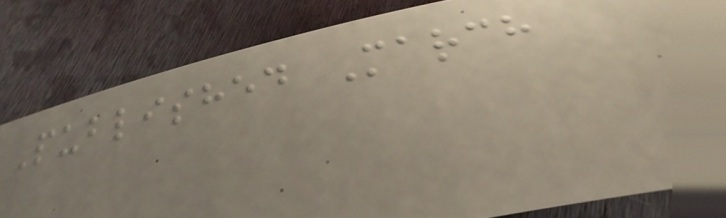Published March
